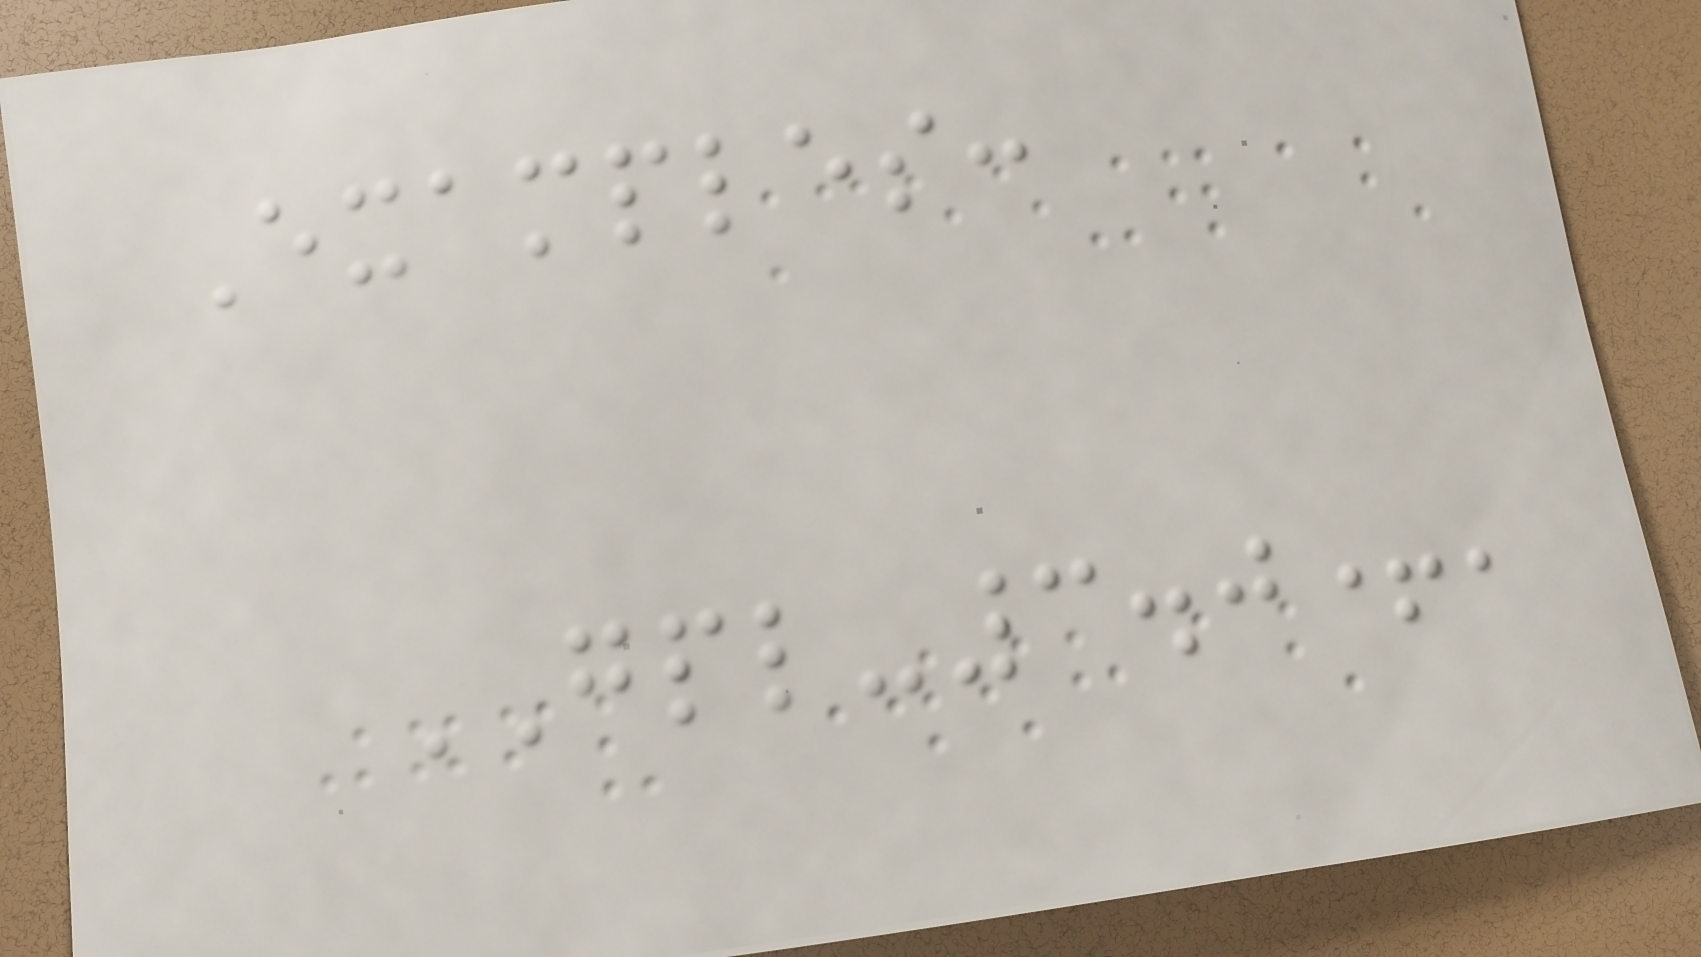Examples:
GPL-3.0+,
